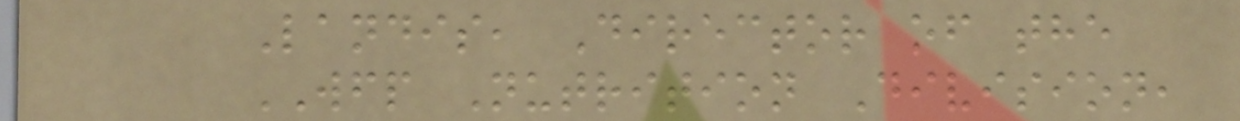Landis, Director of the
WFP Nutrition Division,
